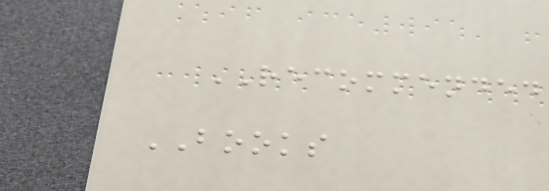RECOMMENDED
BOOKS
